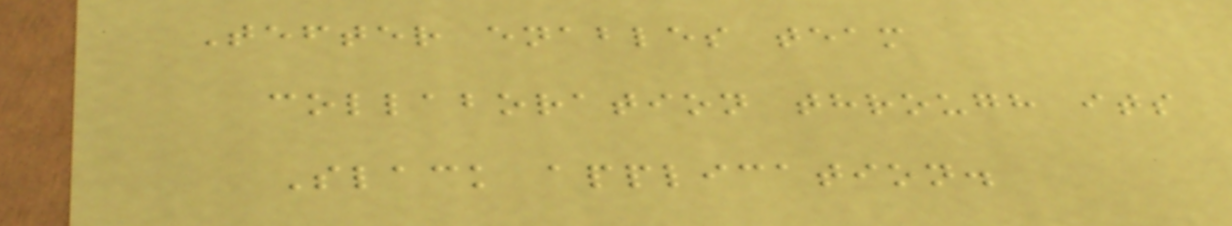Tefter enables team
collaboration through its
Slack application.
